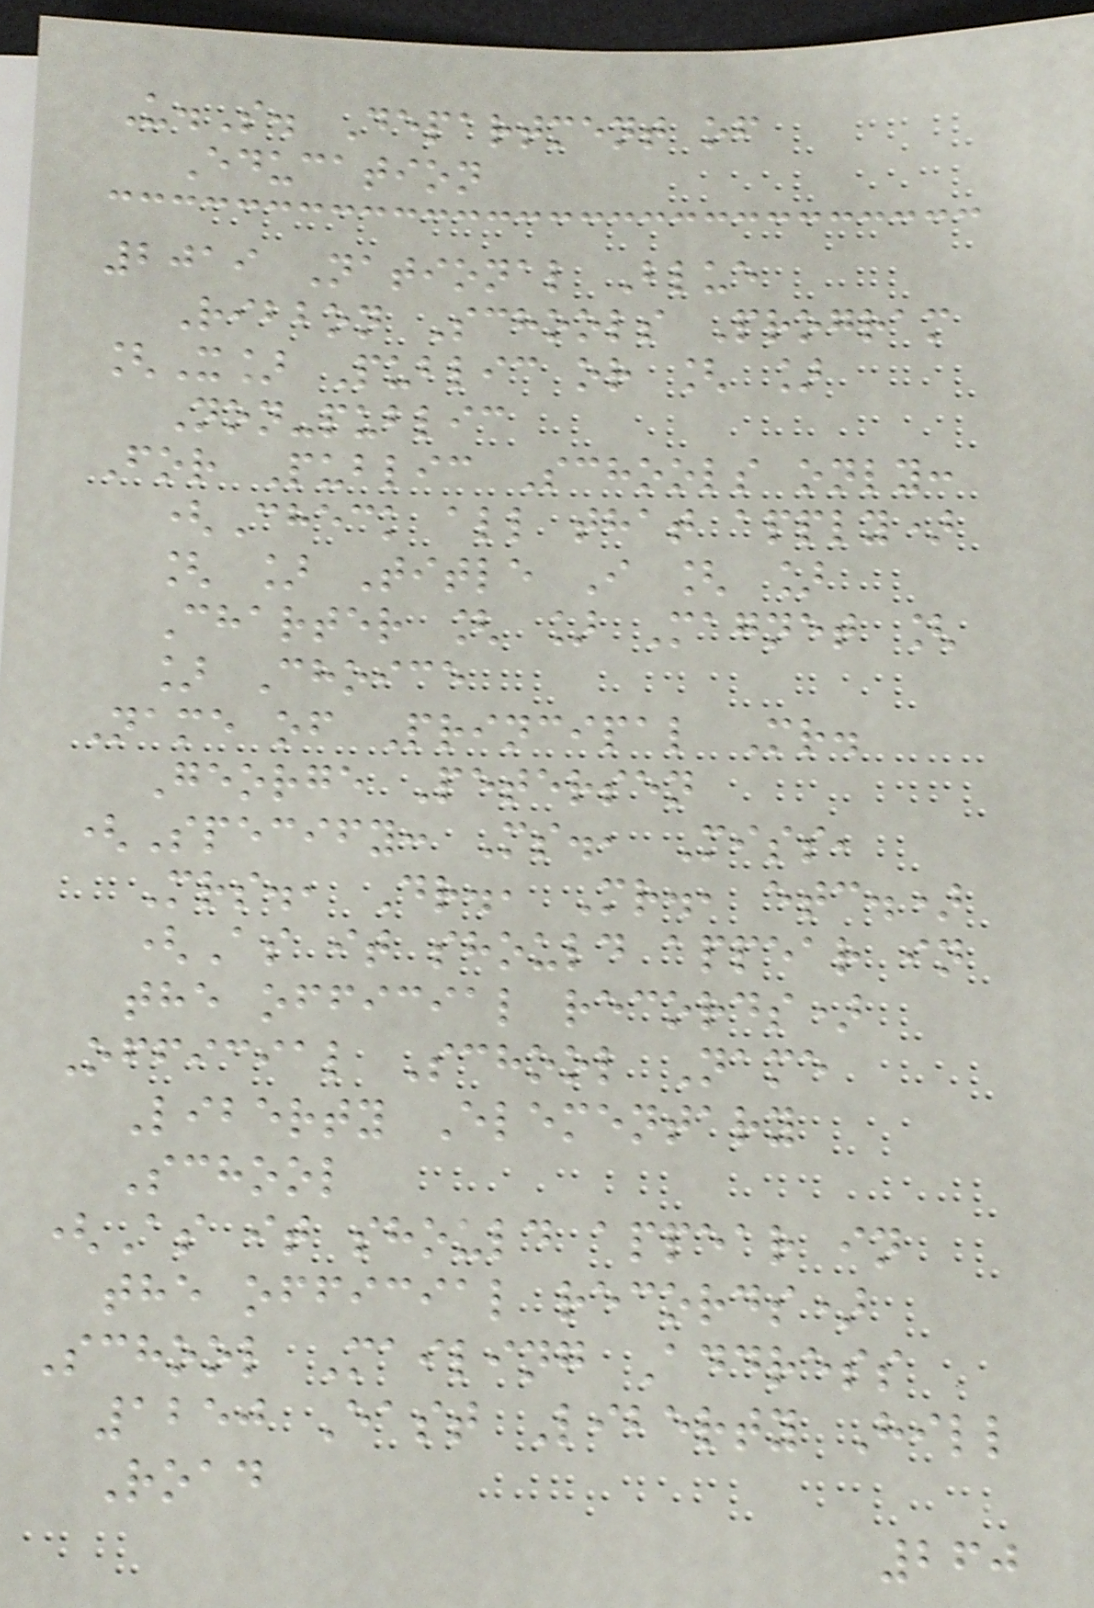U.S. Department of
Education
2019 National Blue
Ribbon Schools Program
[X] Public or [ ]
Non-public
For Public Schools only:
(Check all that apply)
[ ] Title I [ ]
Charter [ ] Magnet [
] Choice
Name of Principal Mr.
George Petersen
(Specify: Ms., Miss,
Mrs., Dr., Mr., etc.)
(As it should appear in
the official records)
Official School Name
Liberty Elementary
School
(As it should appear in
the official records)
School Mailing Address
1250 East Liberty Hill
Road
260
